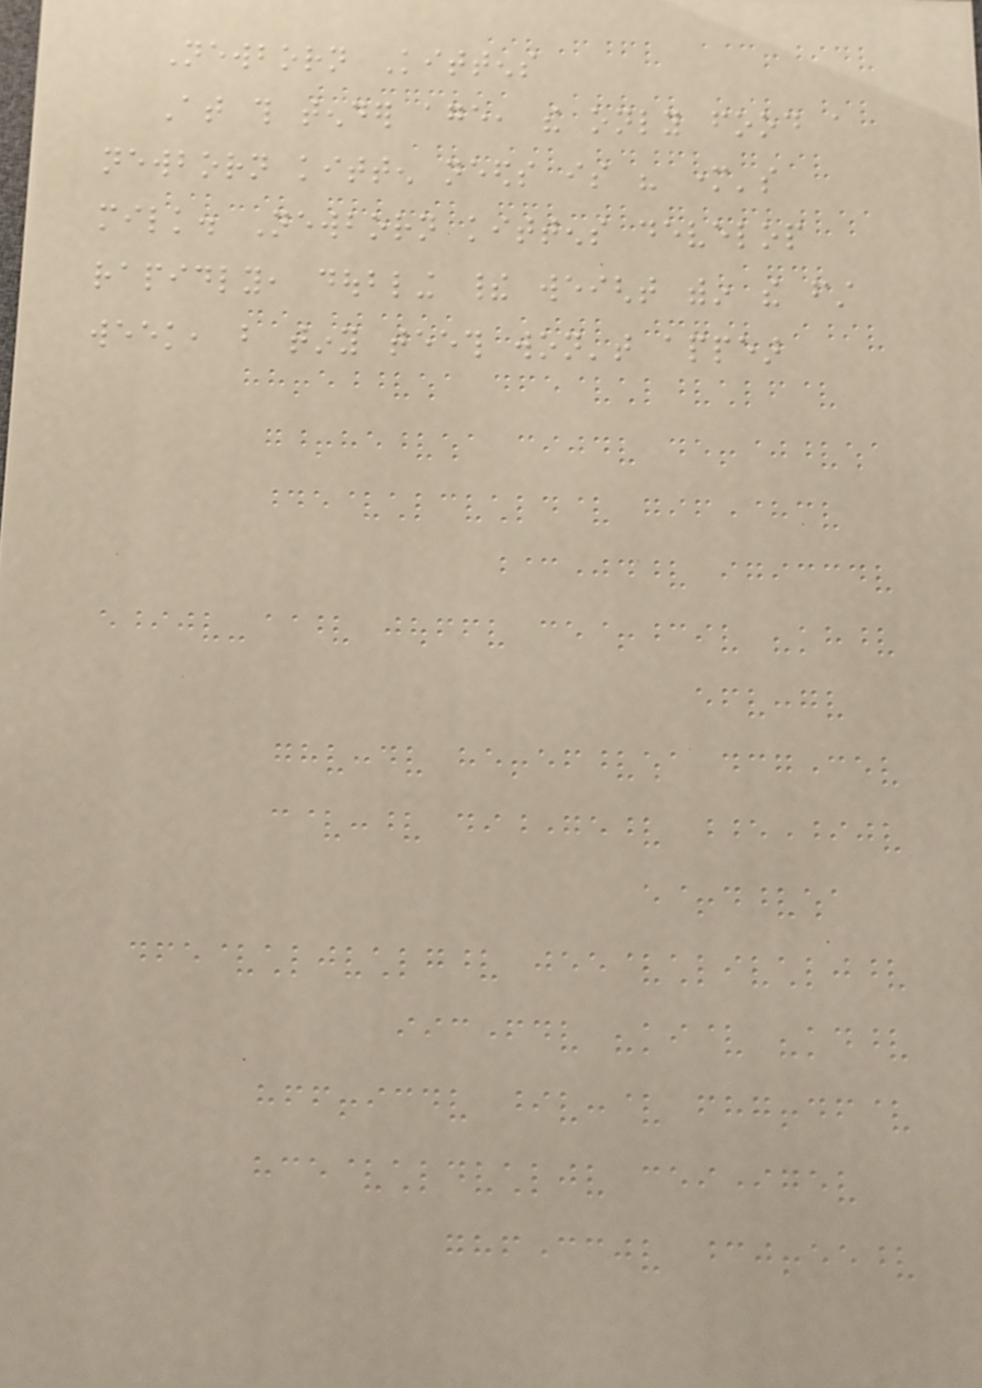Newborn Kittens
At this tender age, the only food a
newborn kitten needs is his mother's
milk. Newborn kittens develop
rapidly, doubling their weight within the first
week, but tiny teeth won't appear
